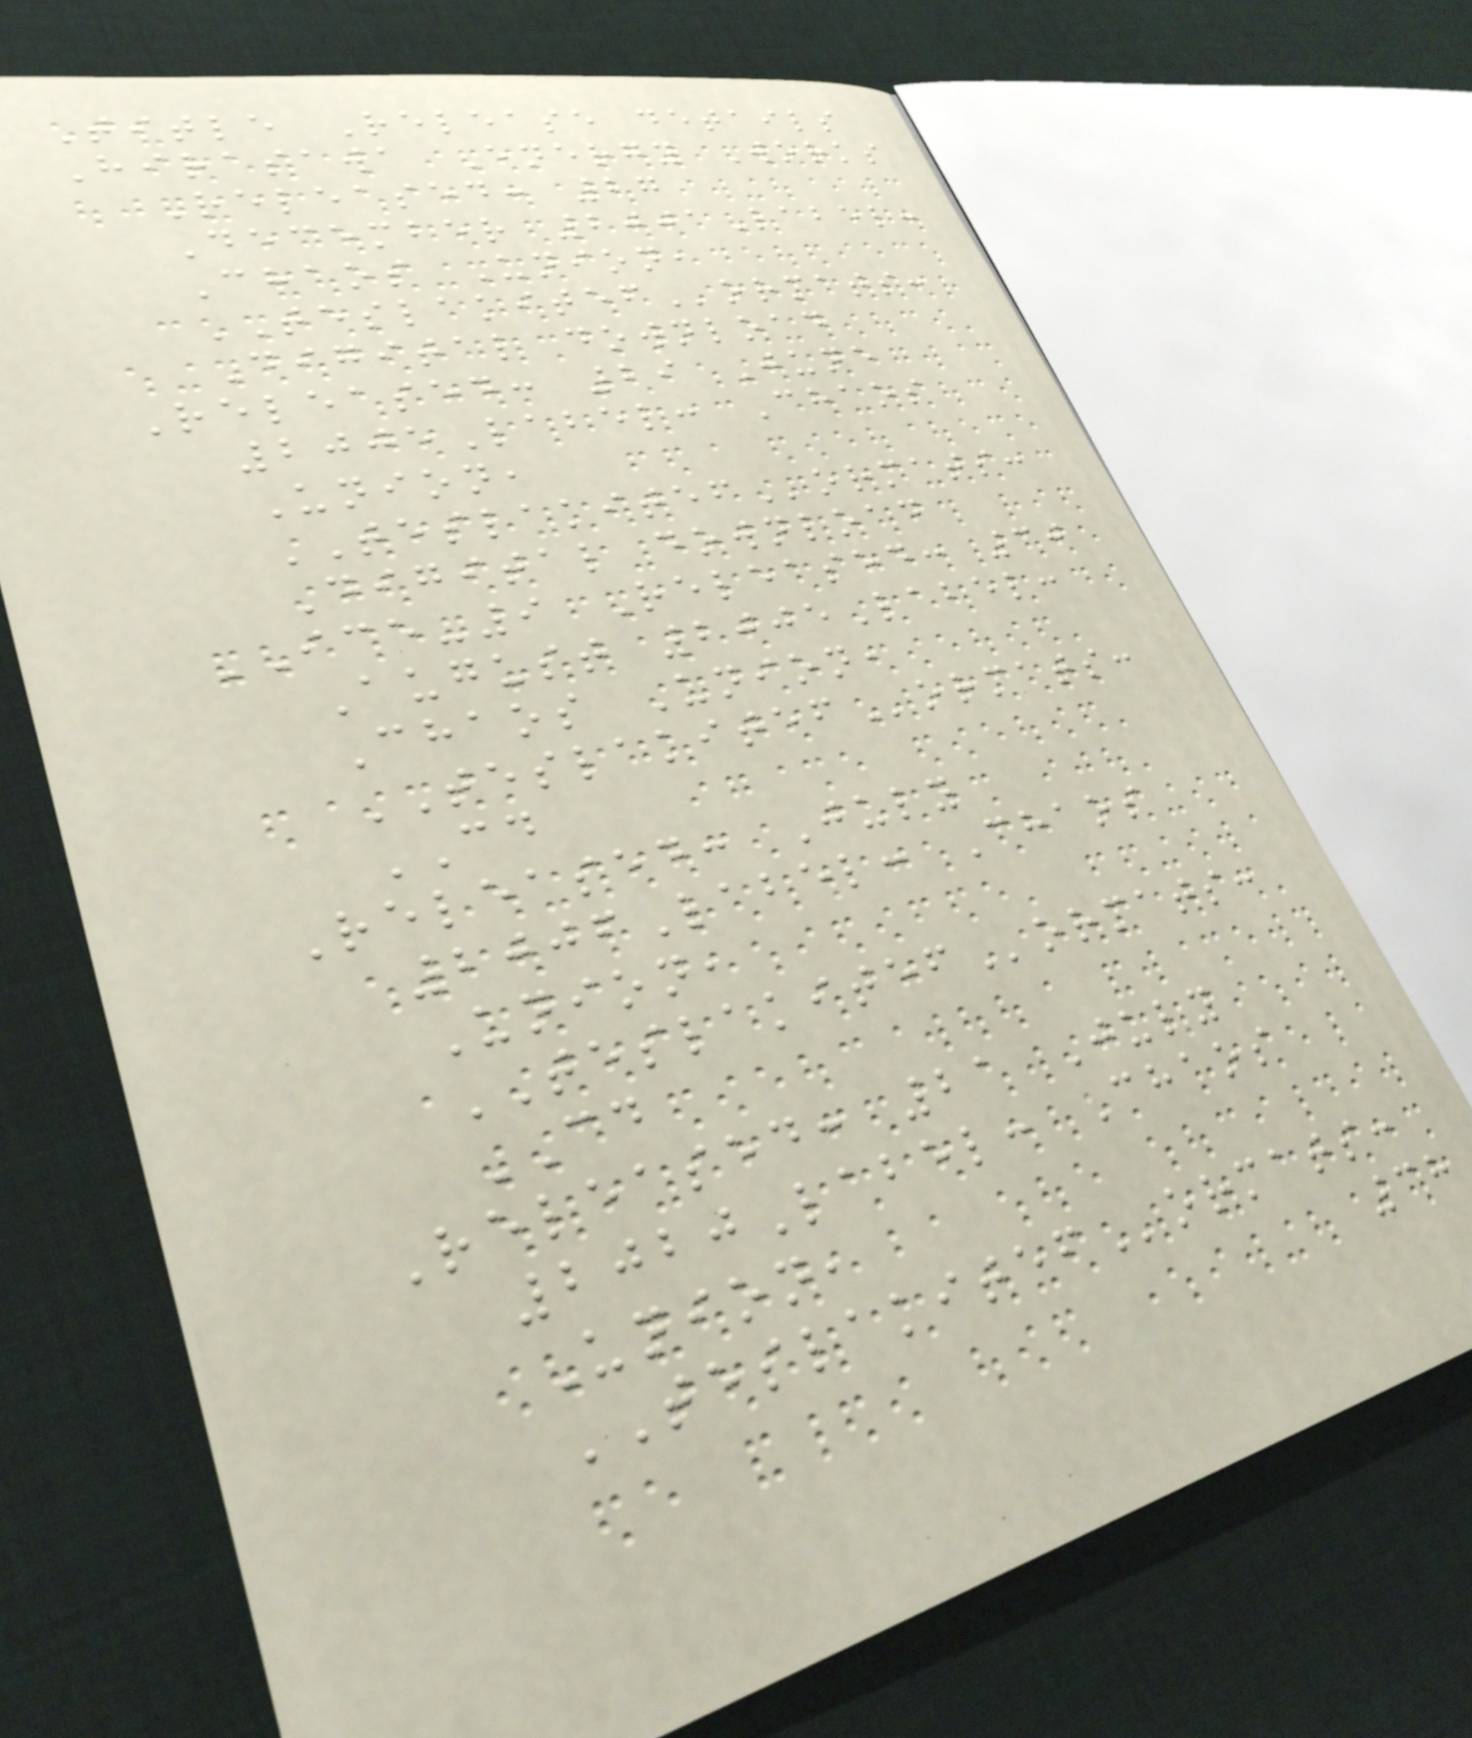Title Release details
Hirasawa Energy Works
Released: 27
December 2001Label:
Chaos Union,
TESLAKITEFormats:
Digital download
Released: 29 June
2005Label: Chaos
Union,
TESLAKITEFormats:
Digital download
ICE-9 Released: 30
August 2005Label:
Chaos Union,
TESLAKITEFormats:
CD
Released: July
2006Label: Chaos
Union,
TESLAKITEFormats:
CD
Released: 21 July
2020Label: Chaos
Union,
TESLAKITEFormats:
38
